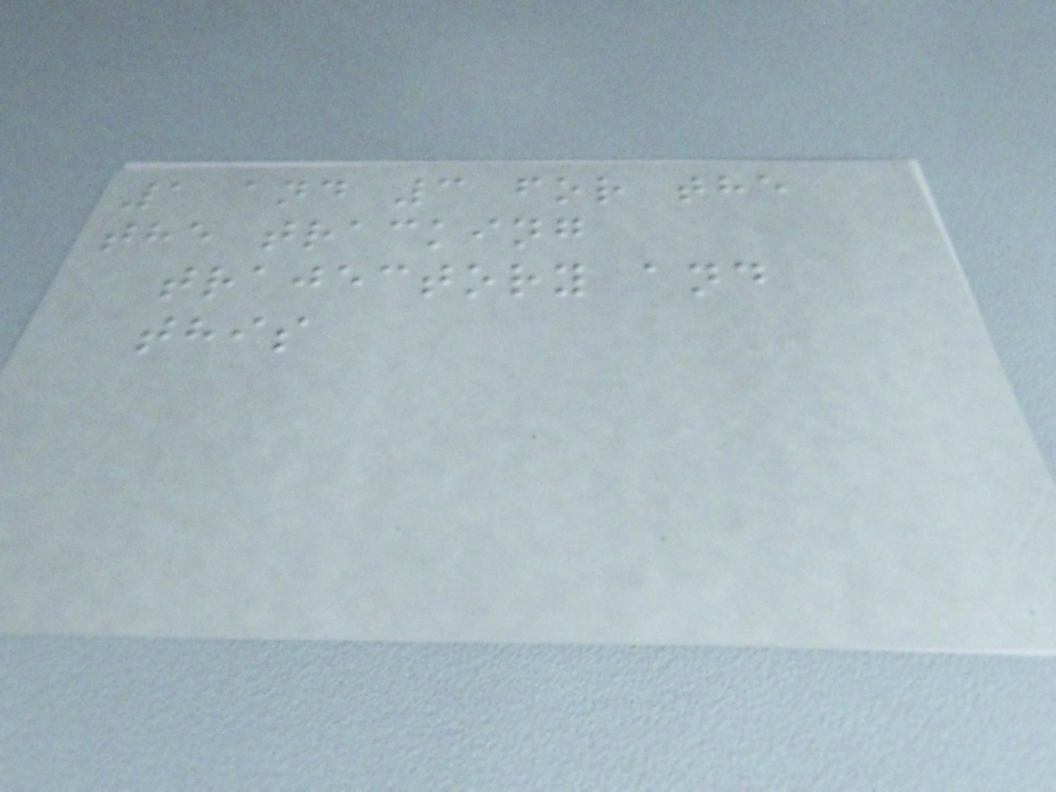1 and 3 for the
the tracking
trajectory and
this
